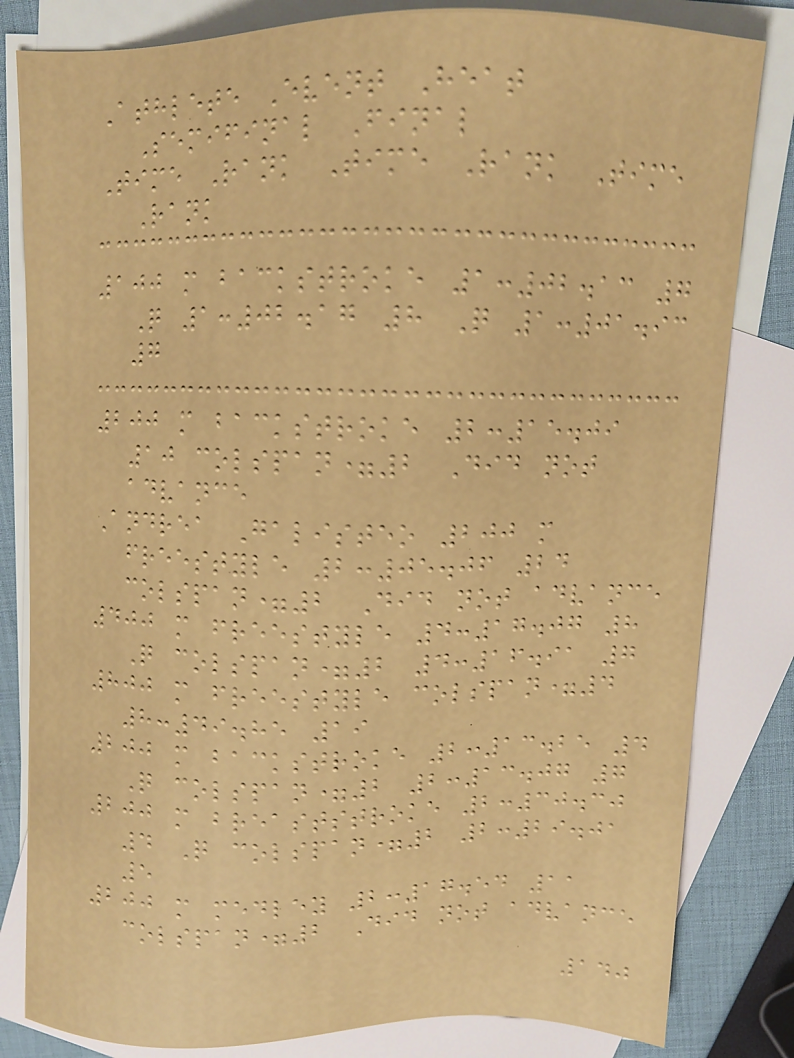Athlete Event Heat
Semifinal Final
Time Rank Time Rank Time
Rank
100 m backstroke 1:02.13 7
Q 1:02.17 8 Q 1:01.93
7
200 m backstroke 2:15.09
10 colspan=2 Did not
advance
Andrea Galisteo 200 m
freestyle 2:05.06 24
colspan=2 Did not advance
400 m freestyle 4:17.07 8
Q colspan=2 4:16.91 7
800 m freestyle colspan=4
8:49.85 19
200 m backstroke 2:13.25 4
Q colspan=2 2:13.07 7
200 m breaststroke 2:30.30
4 Q colspan=2 2:29.01
5
200 m medley 2:17.54 11
colspan=2 Did not advance
140
